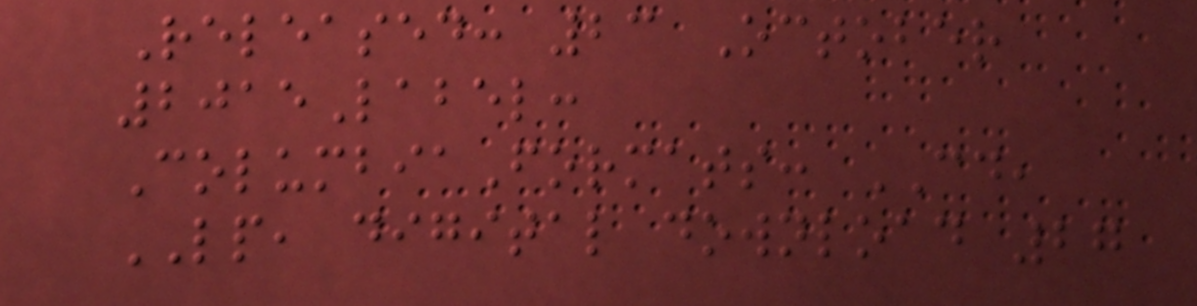Released: 23 October
2015Label:
ColumbiaFormats: CD,
LP, digital download 27
